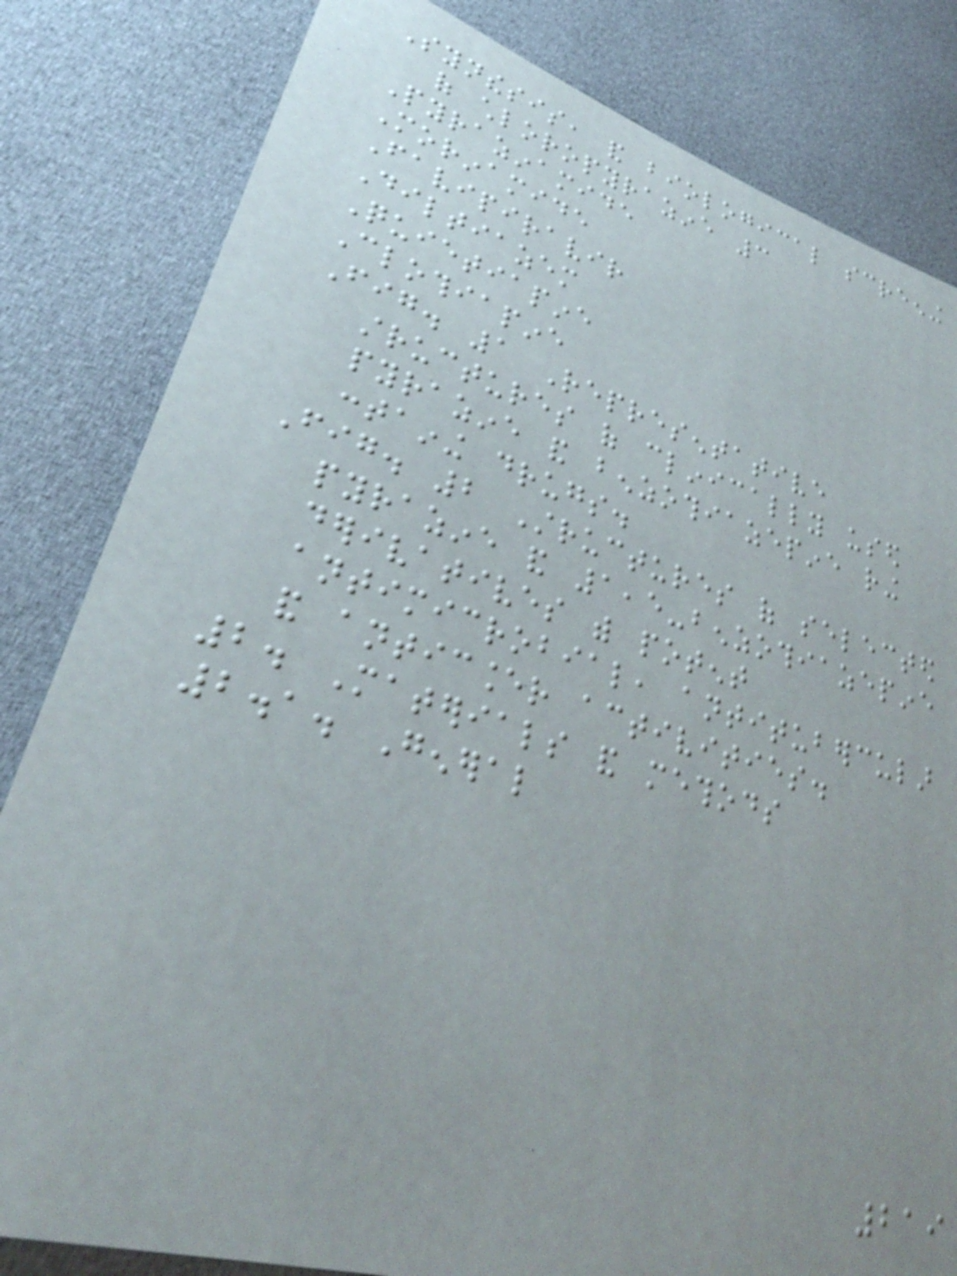Synthesis, and biological screening
of chloropyrazine 3
Pyrazinamide
Morinamide
Favipiravir
Diltiazem
Quietiapine
Clothiapine
Fig. 1 Representative
structures of clinically used
pyrazine and benzothiazepine ring
containing drugs.
Fig. 2 Structures of selected
pyrazine and 1,5-benzothiazepine
derivatives with potent
antimicrobial, antitubercular
and anticancer activities.
2. Materials and methods
2.1. General
219
